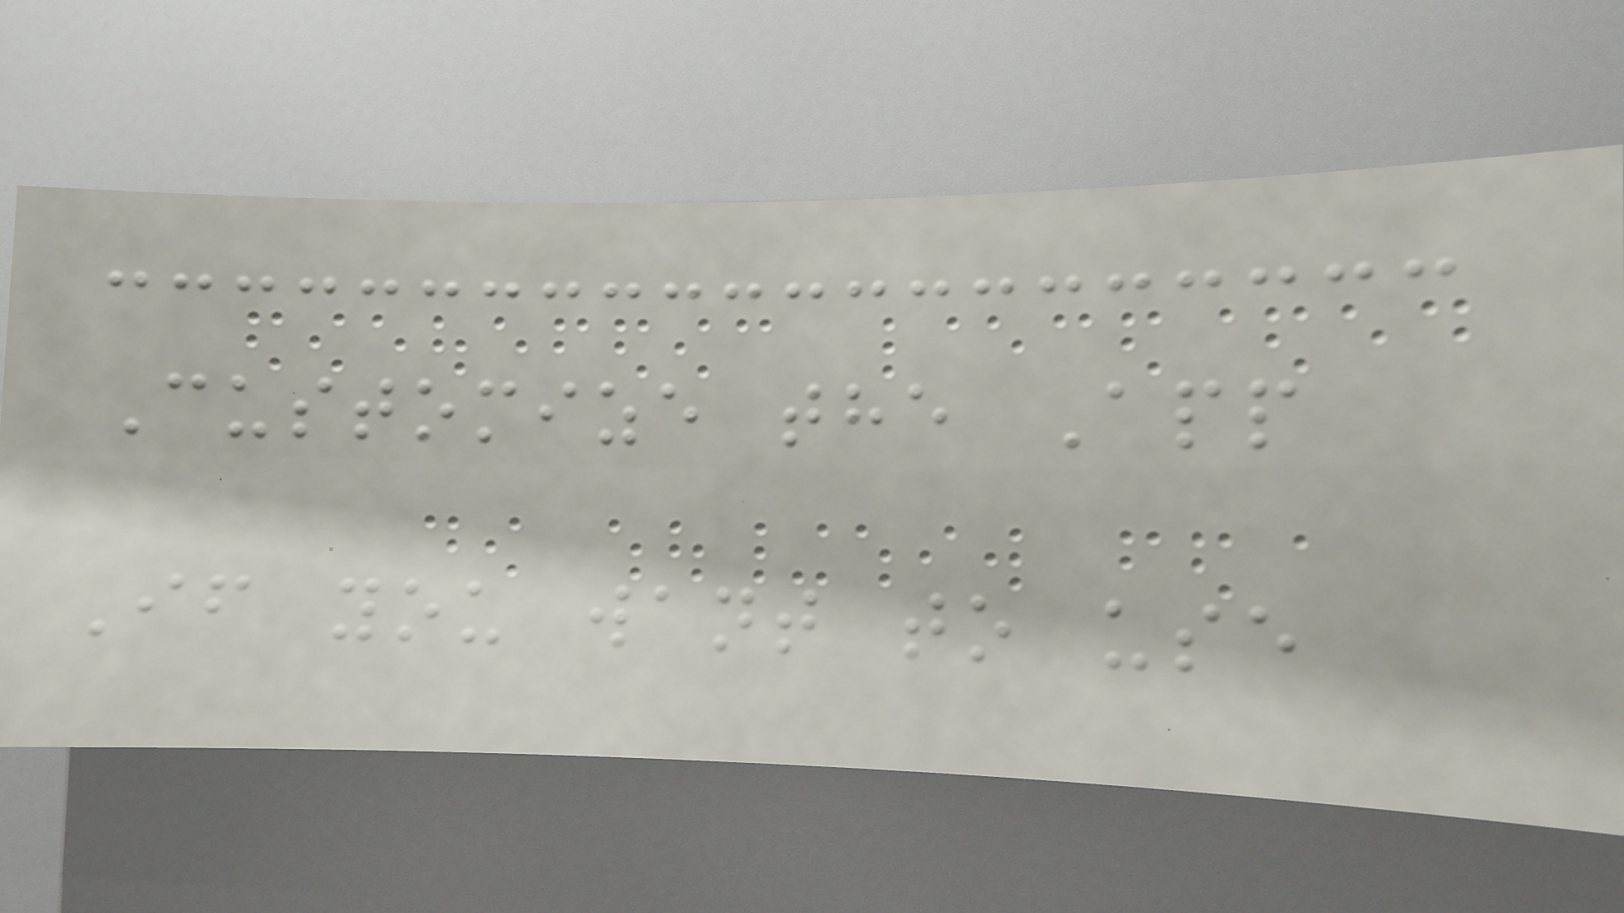Customize the App
If you want to use
